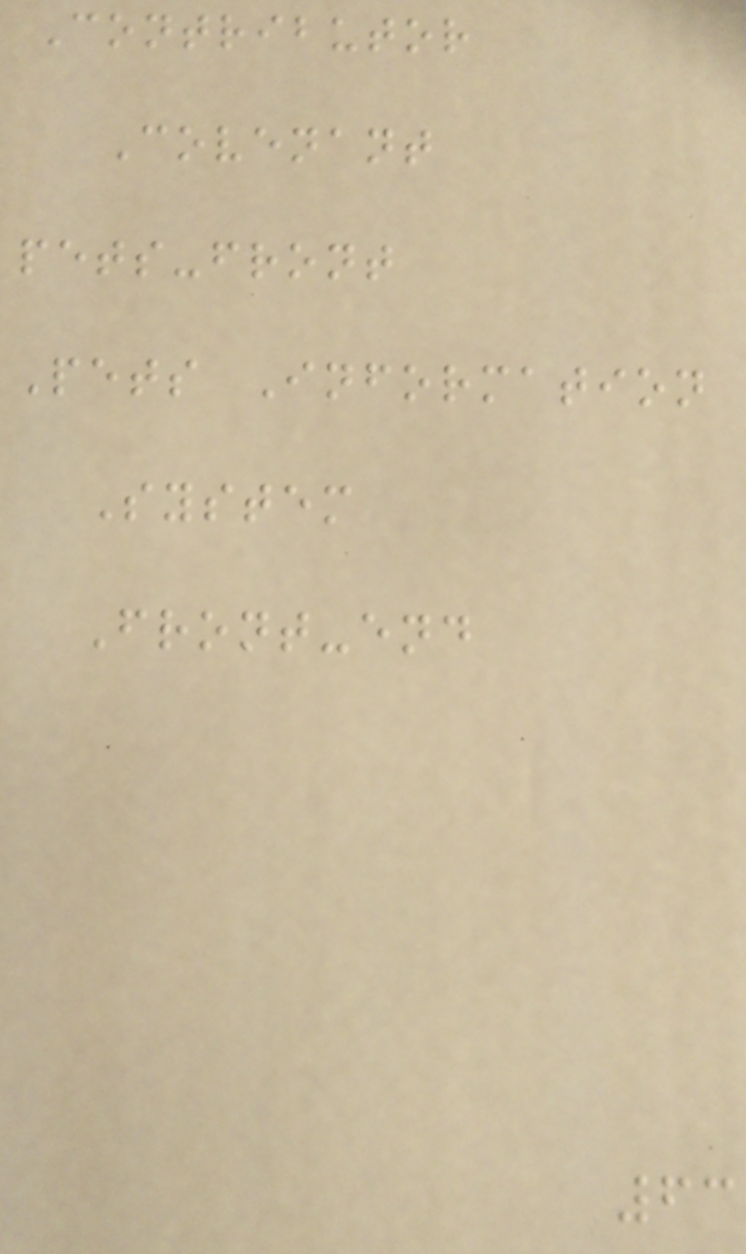Contributor
Covenant
pets-front
Pets Information
System
Front-end
63
